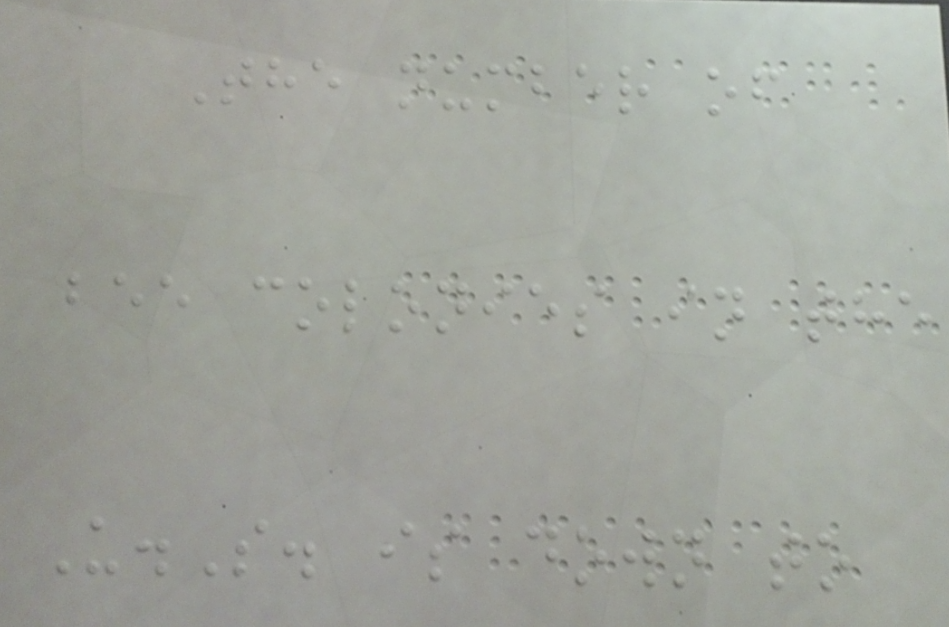The number of
bee colonies in the
U.S. is down to
